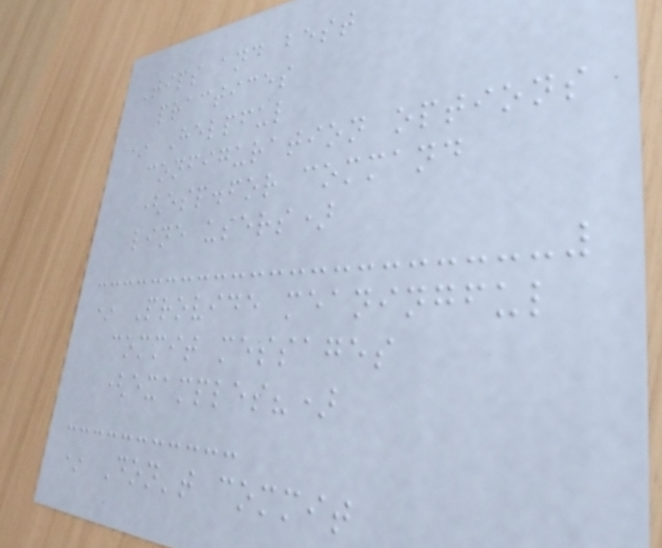Tips and best
practices
* Helpful
configuration options
(esp.for command
line users)
* Provide meaningful
commit messages
(examples?)
* Don't commit
